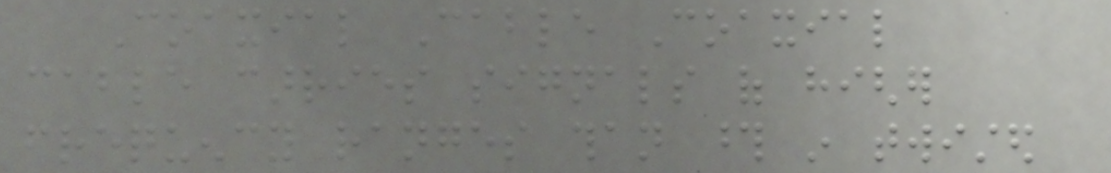Coaxial Cable Coaxial
cable carries signals of higher
frequency ranges than those in twisted
